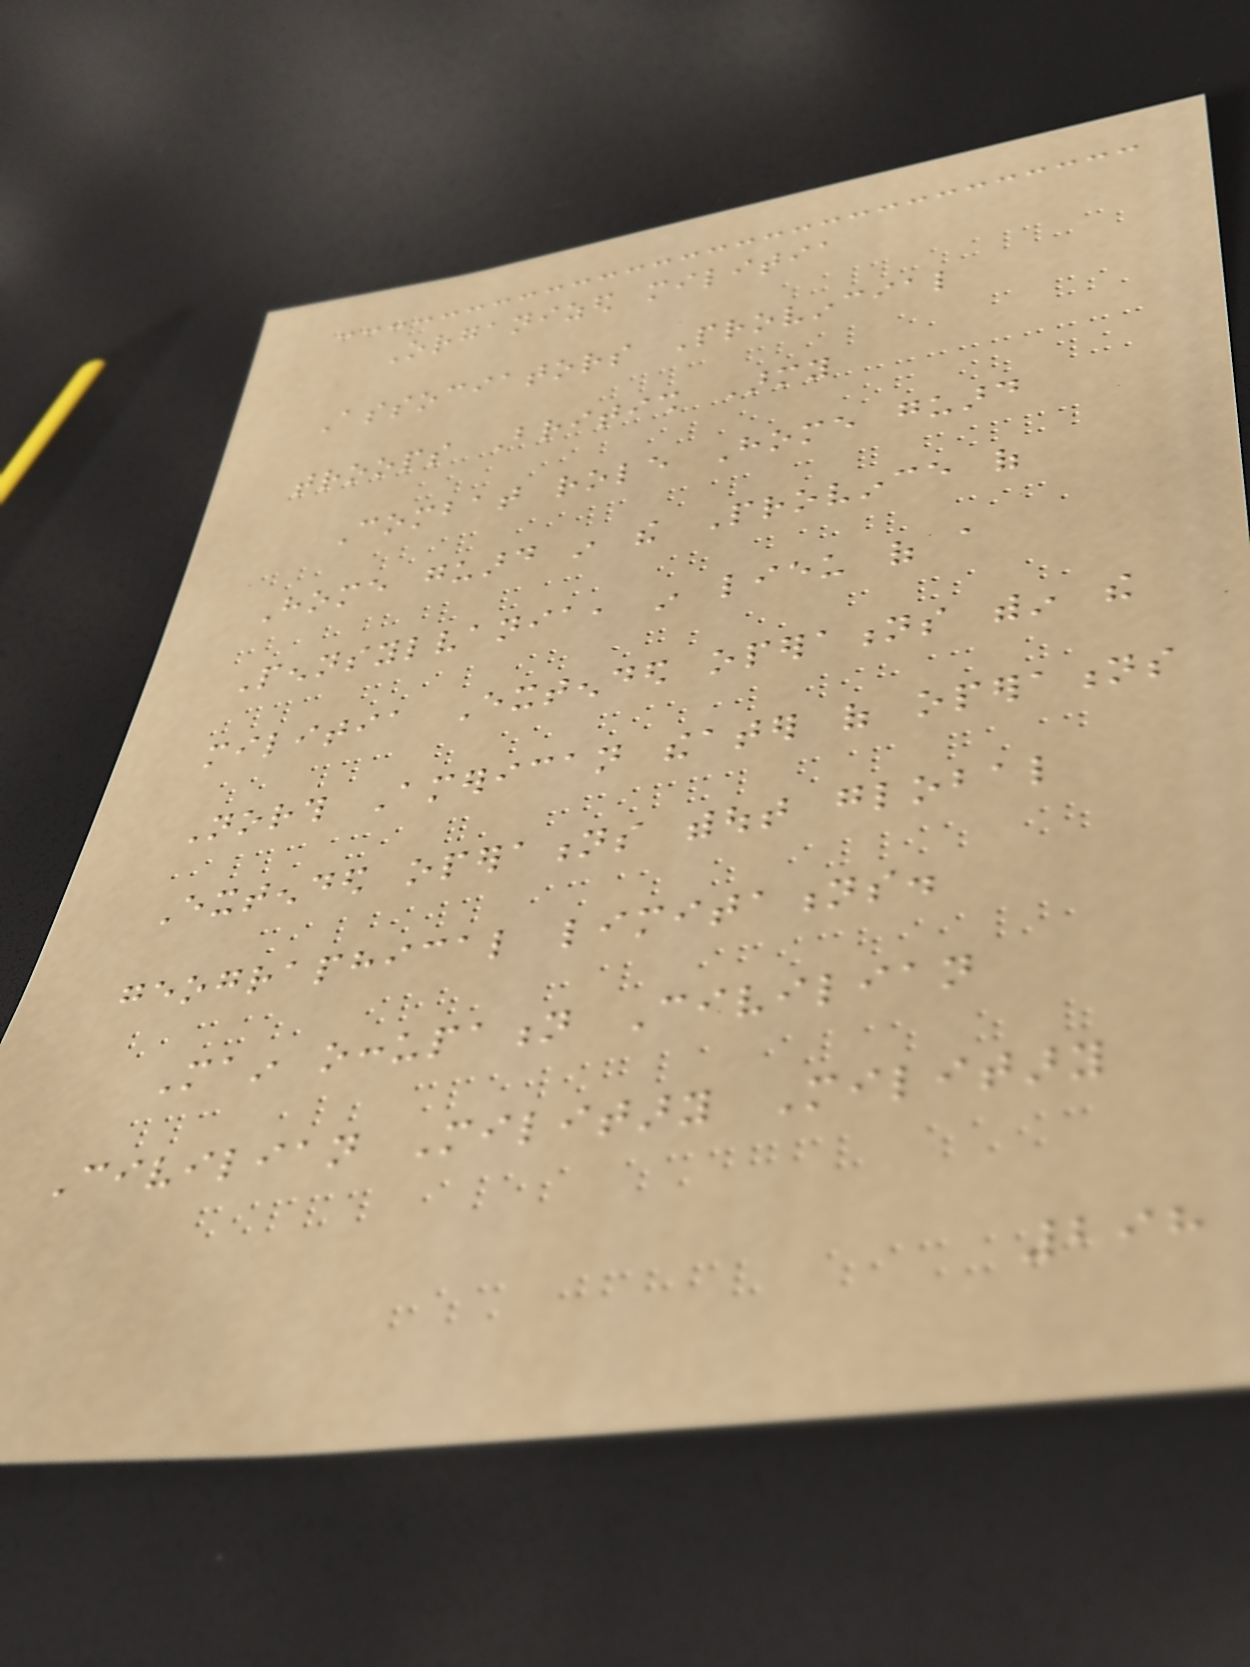Organized militia
Associators Provincial
troops British Army
Combat role Home guard
Home guard in the Province of
Pennsylvania, in lieu of a
militia Extended operations within the
North American theater of operations
Extended operations without global
geographical limitations.
Main occupation Civilian
Civilian Military Military
298
